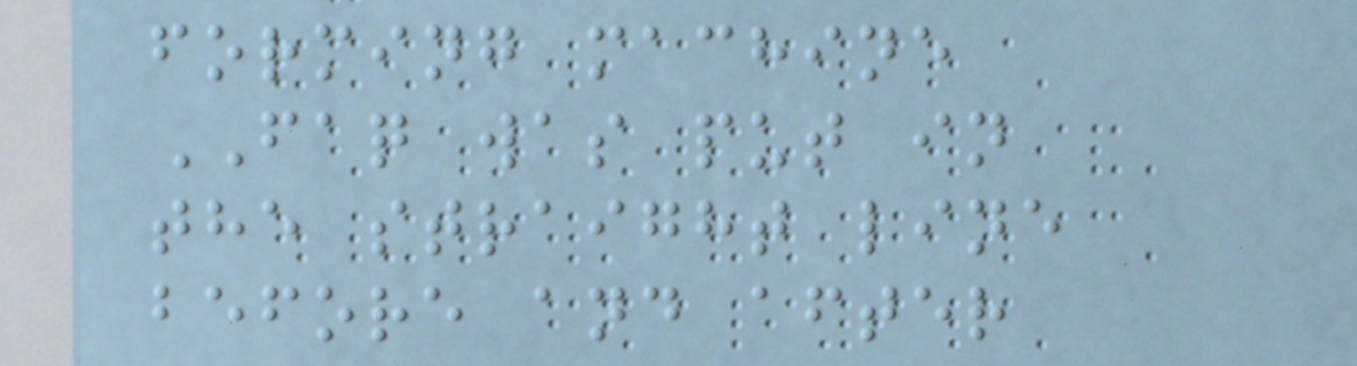forming machine
FAQ was put in
the straight line
before and after
